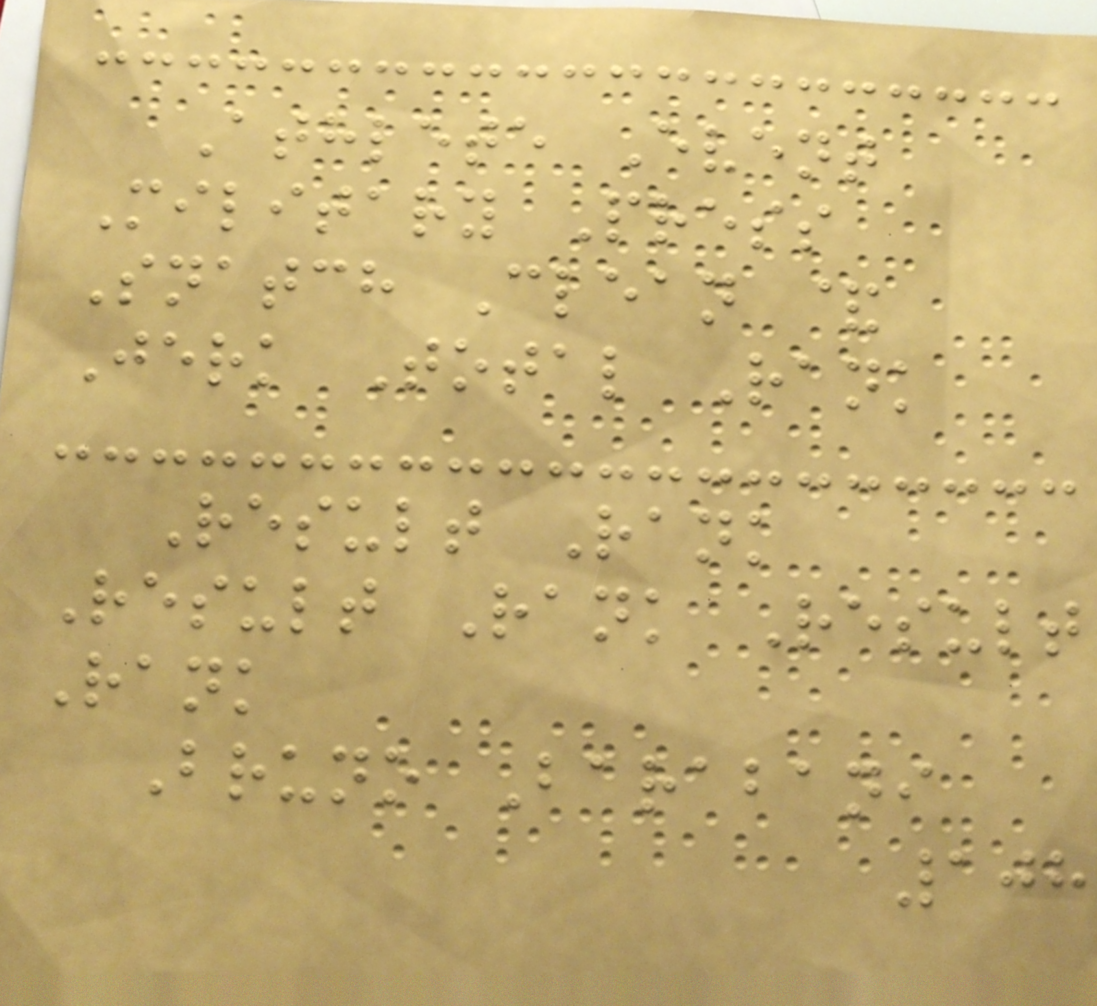Athlete Event
Military Press
Snatch Clean &
Jerk Total Rank
Result Rank
Result Rank Result
Rank
Bruno Barabani
108
